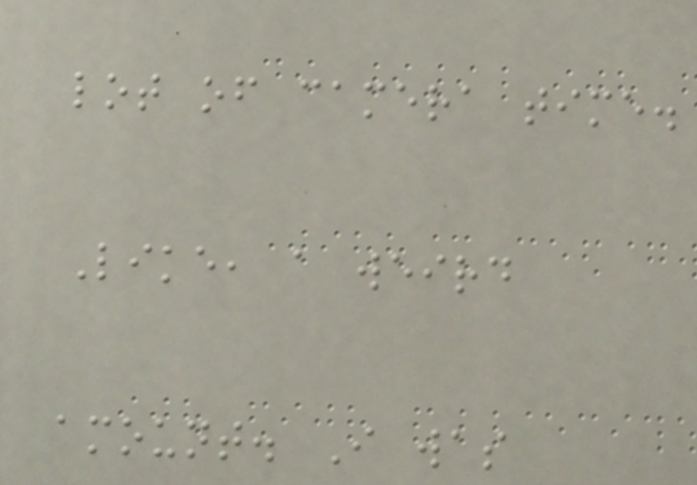lot of camera time.
Like, a weird
amount. I was
